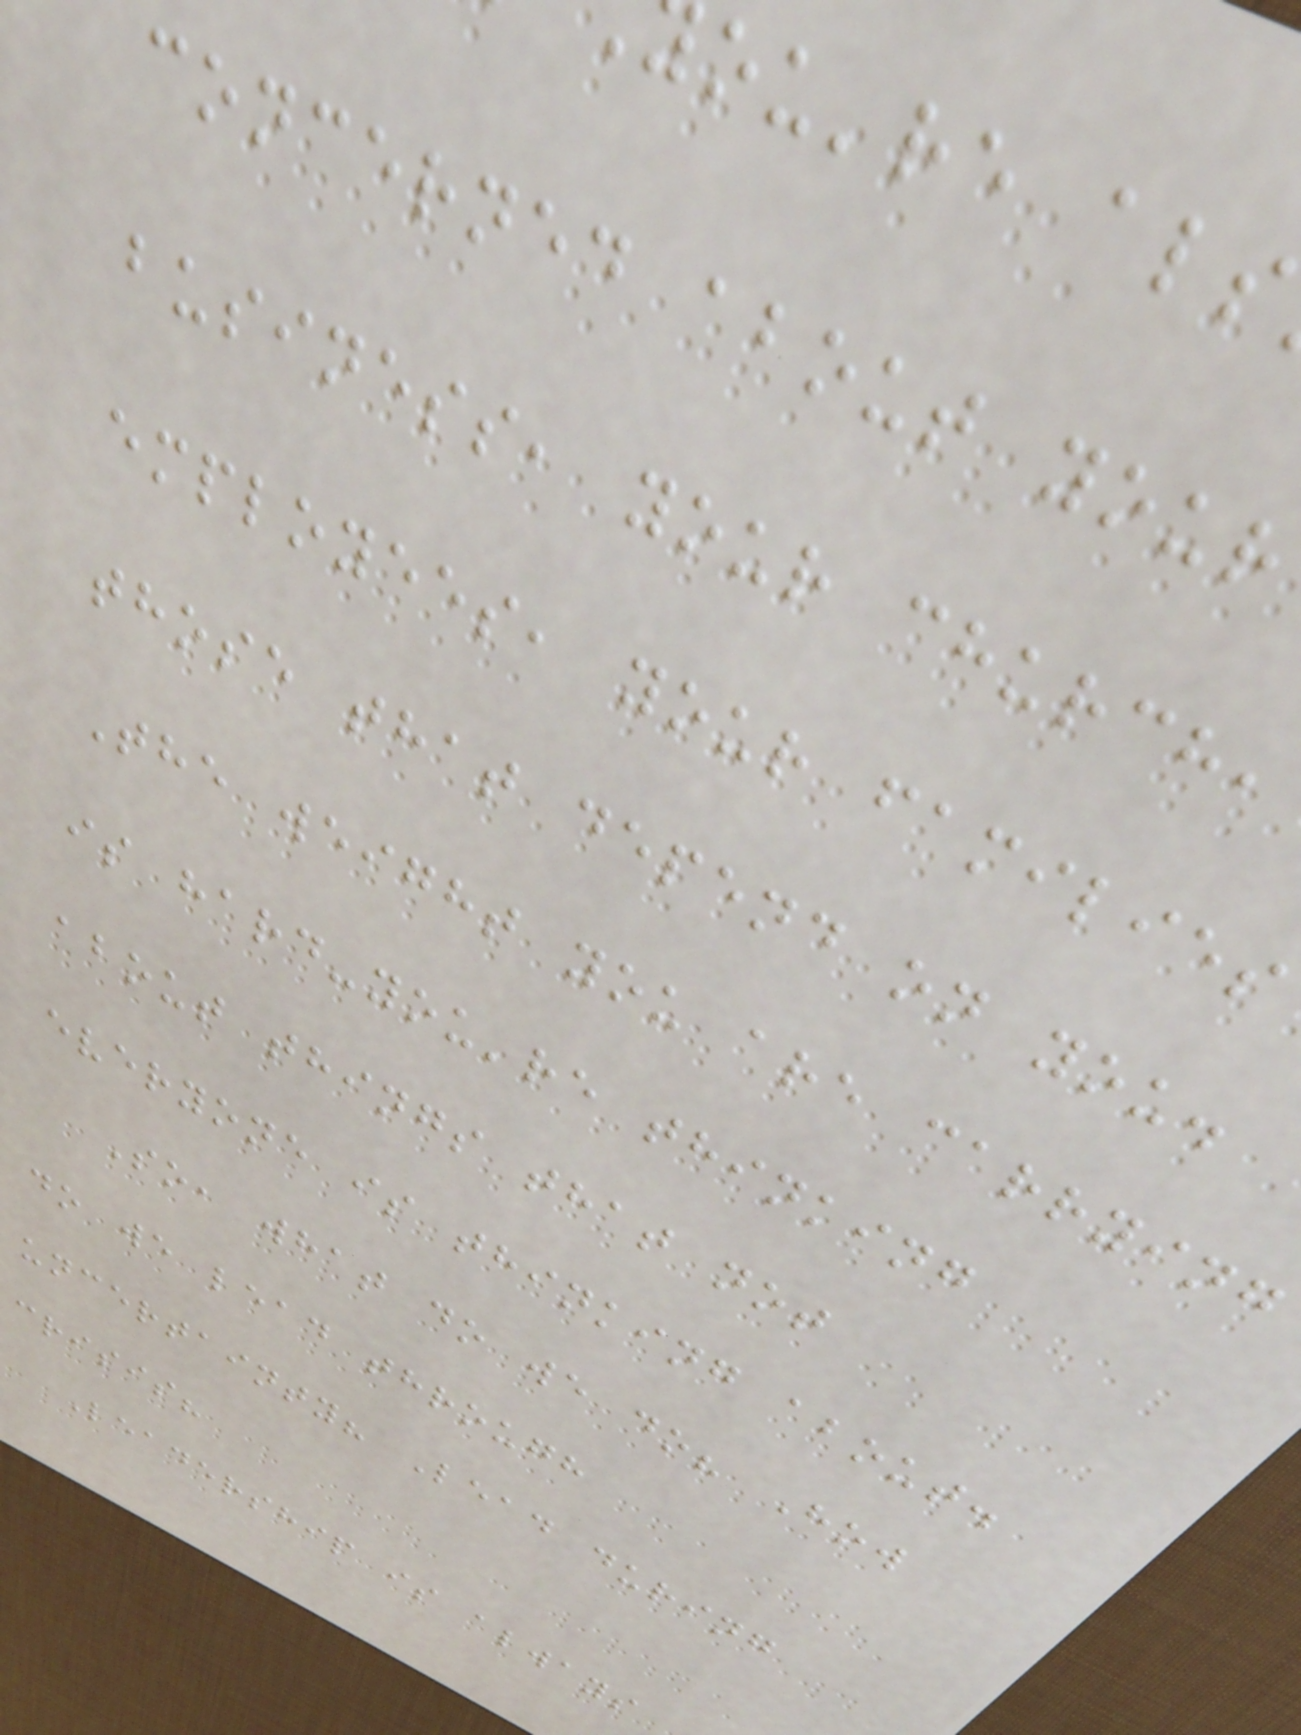ou're als
concerned about your
business, your church,
employees, your families
those that depend on you.
The weight you are carrying
is hard-you're thinking
about things that not
everyone is thinking about.
So, what do we do? How
do we lead through
uncertainty? Lead during
crisis?
Leadership is always
